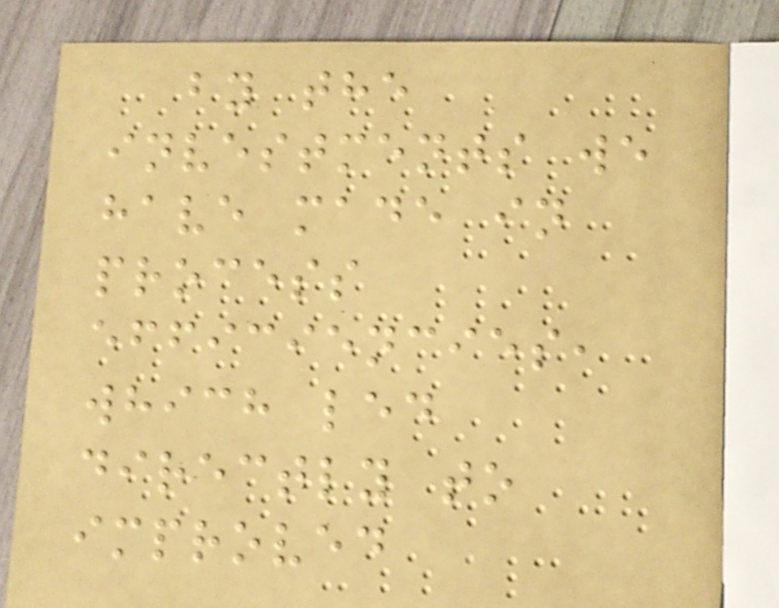by the
investments we
have made in
process
efficiencies,
which led
directly to
improved
